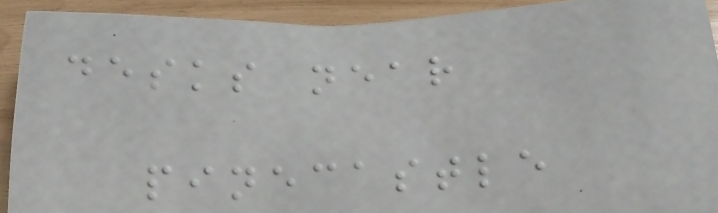desks near
pinecastle
